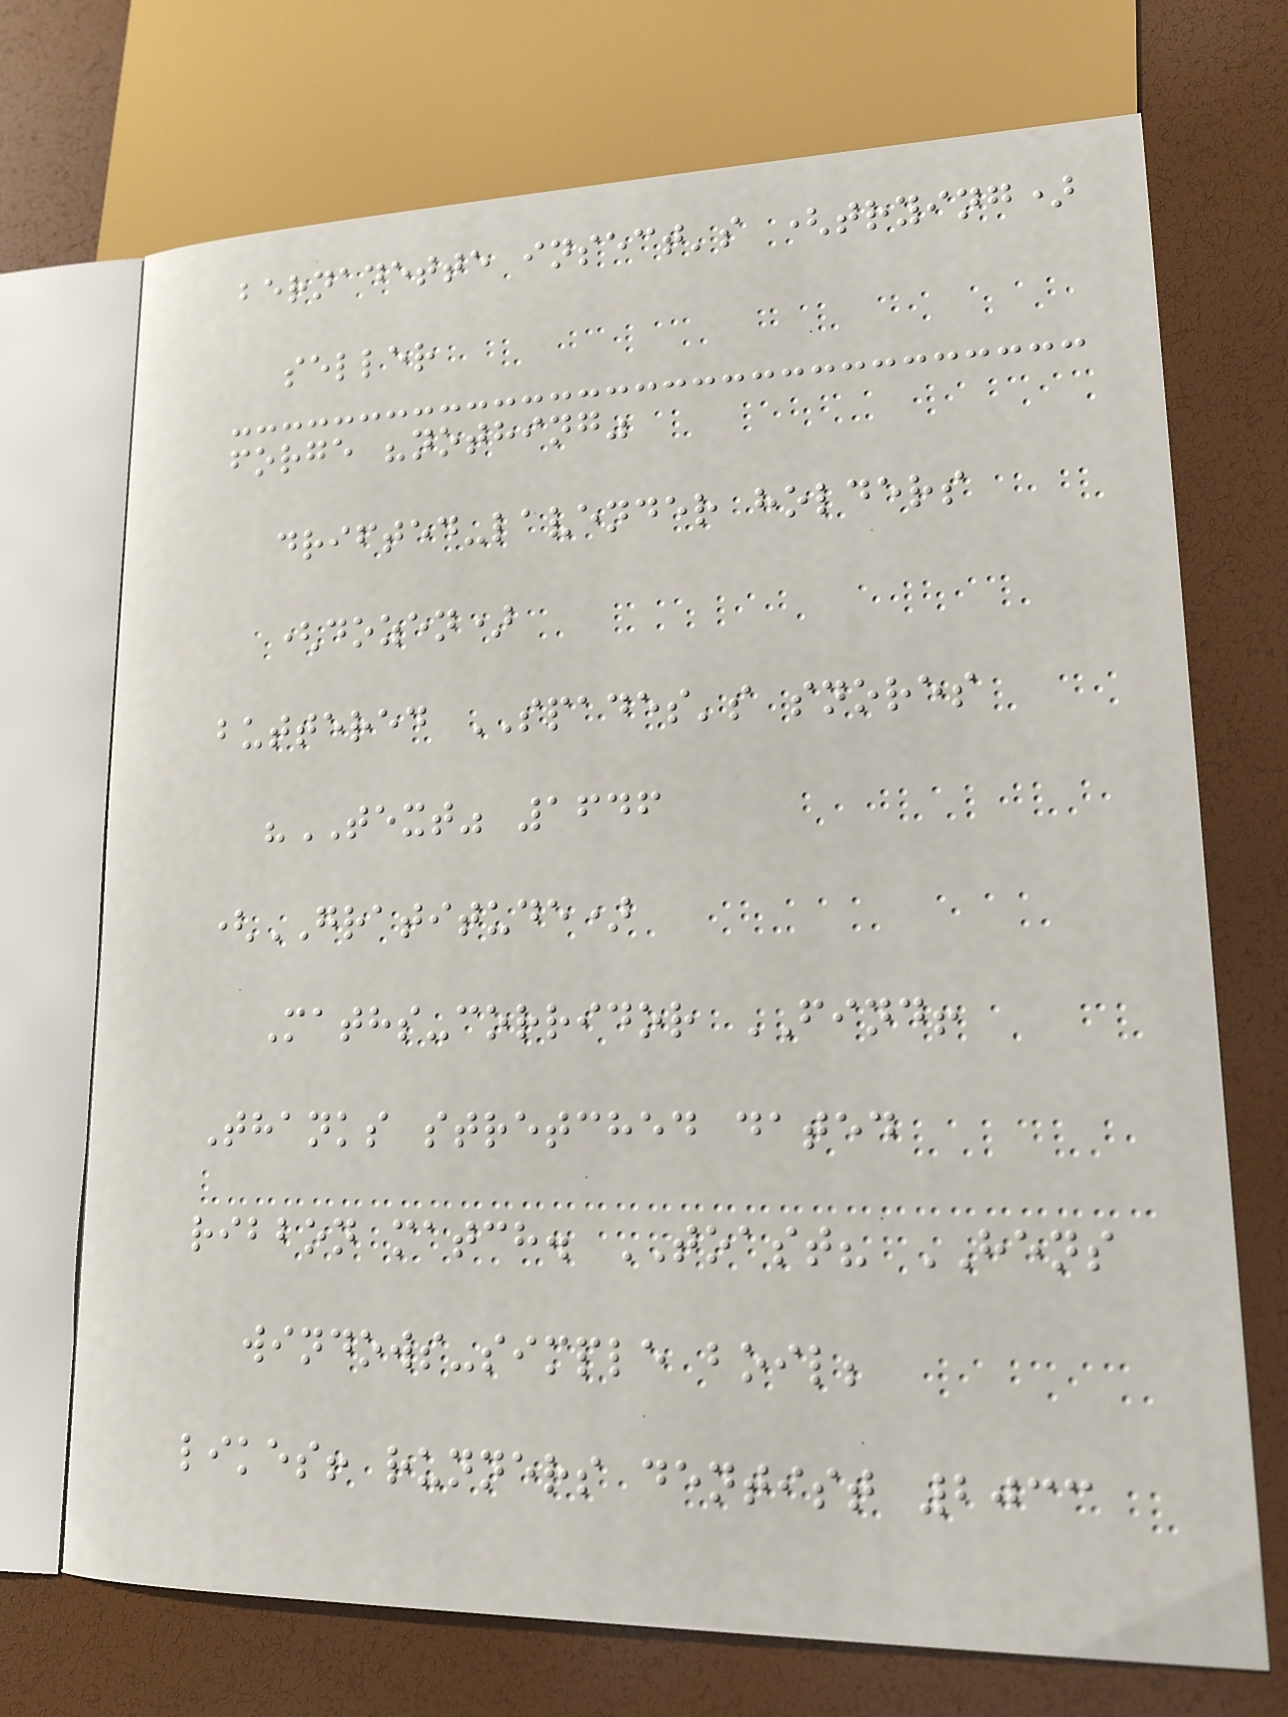bernadette insect's (trying)
seller
forge "nothing"
drifted-lavender holders
(dozen)
buttered SPADES's snores
"TEXT" 1646
(GRATITUDE)
Maths-corridor FIND!
Thanks stretched dated
ribbon match. TOAST? HENS
windows-simple boil;
likes! runners dentist 2033
